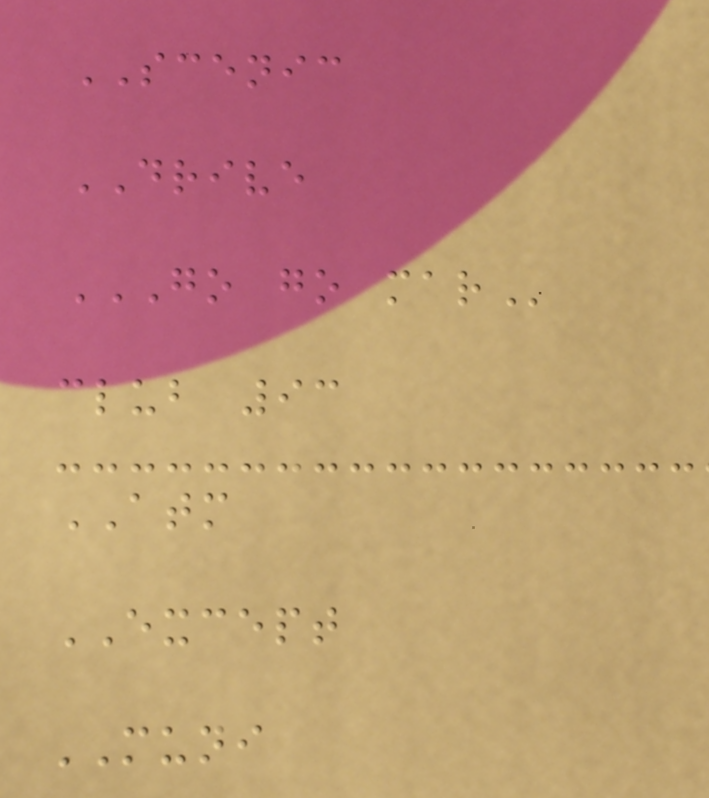SCENIC
DRIVE
GO GO MAR
club 93
ATM
EXCEPT
MUNI
